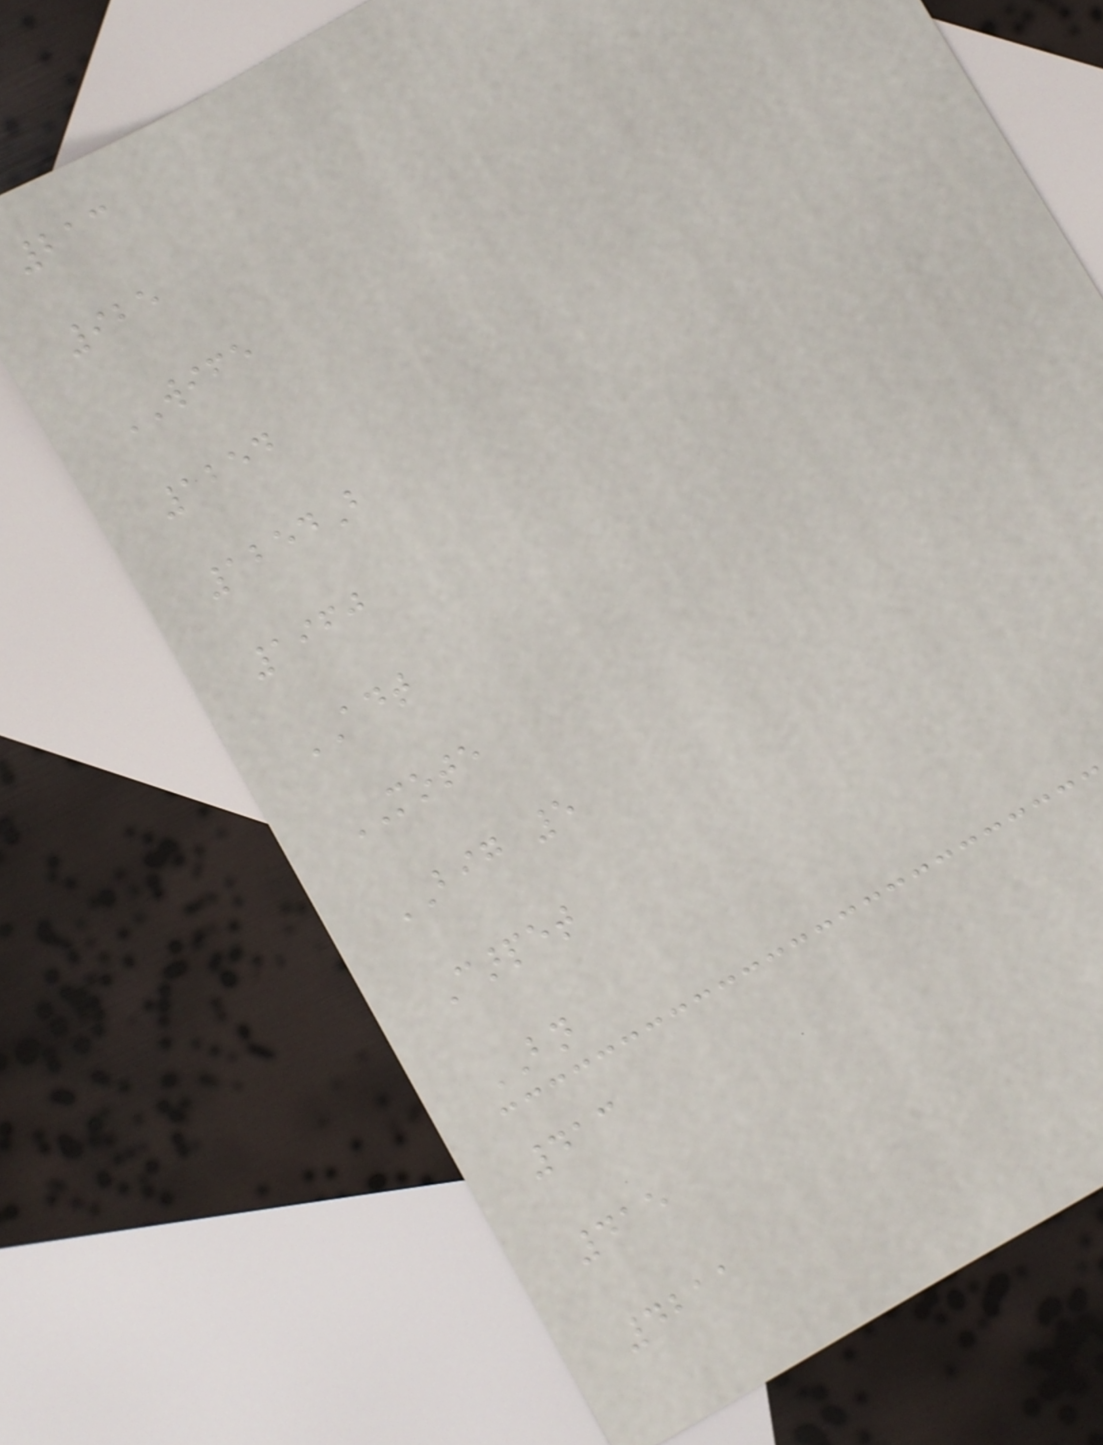213
925
WIFE
1254
1254B
1960
ADT
MOTE
BIG 5
Carpet
BN
413
415
4211
